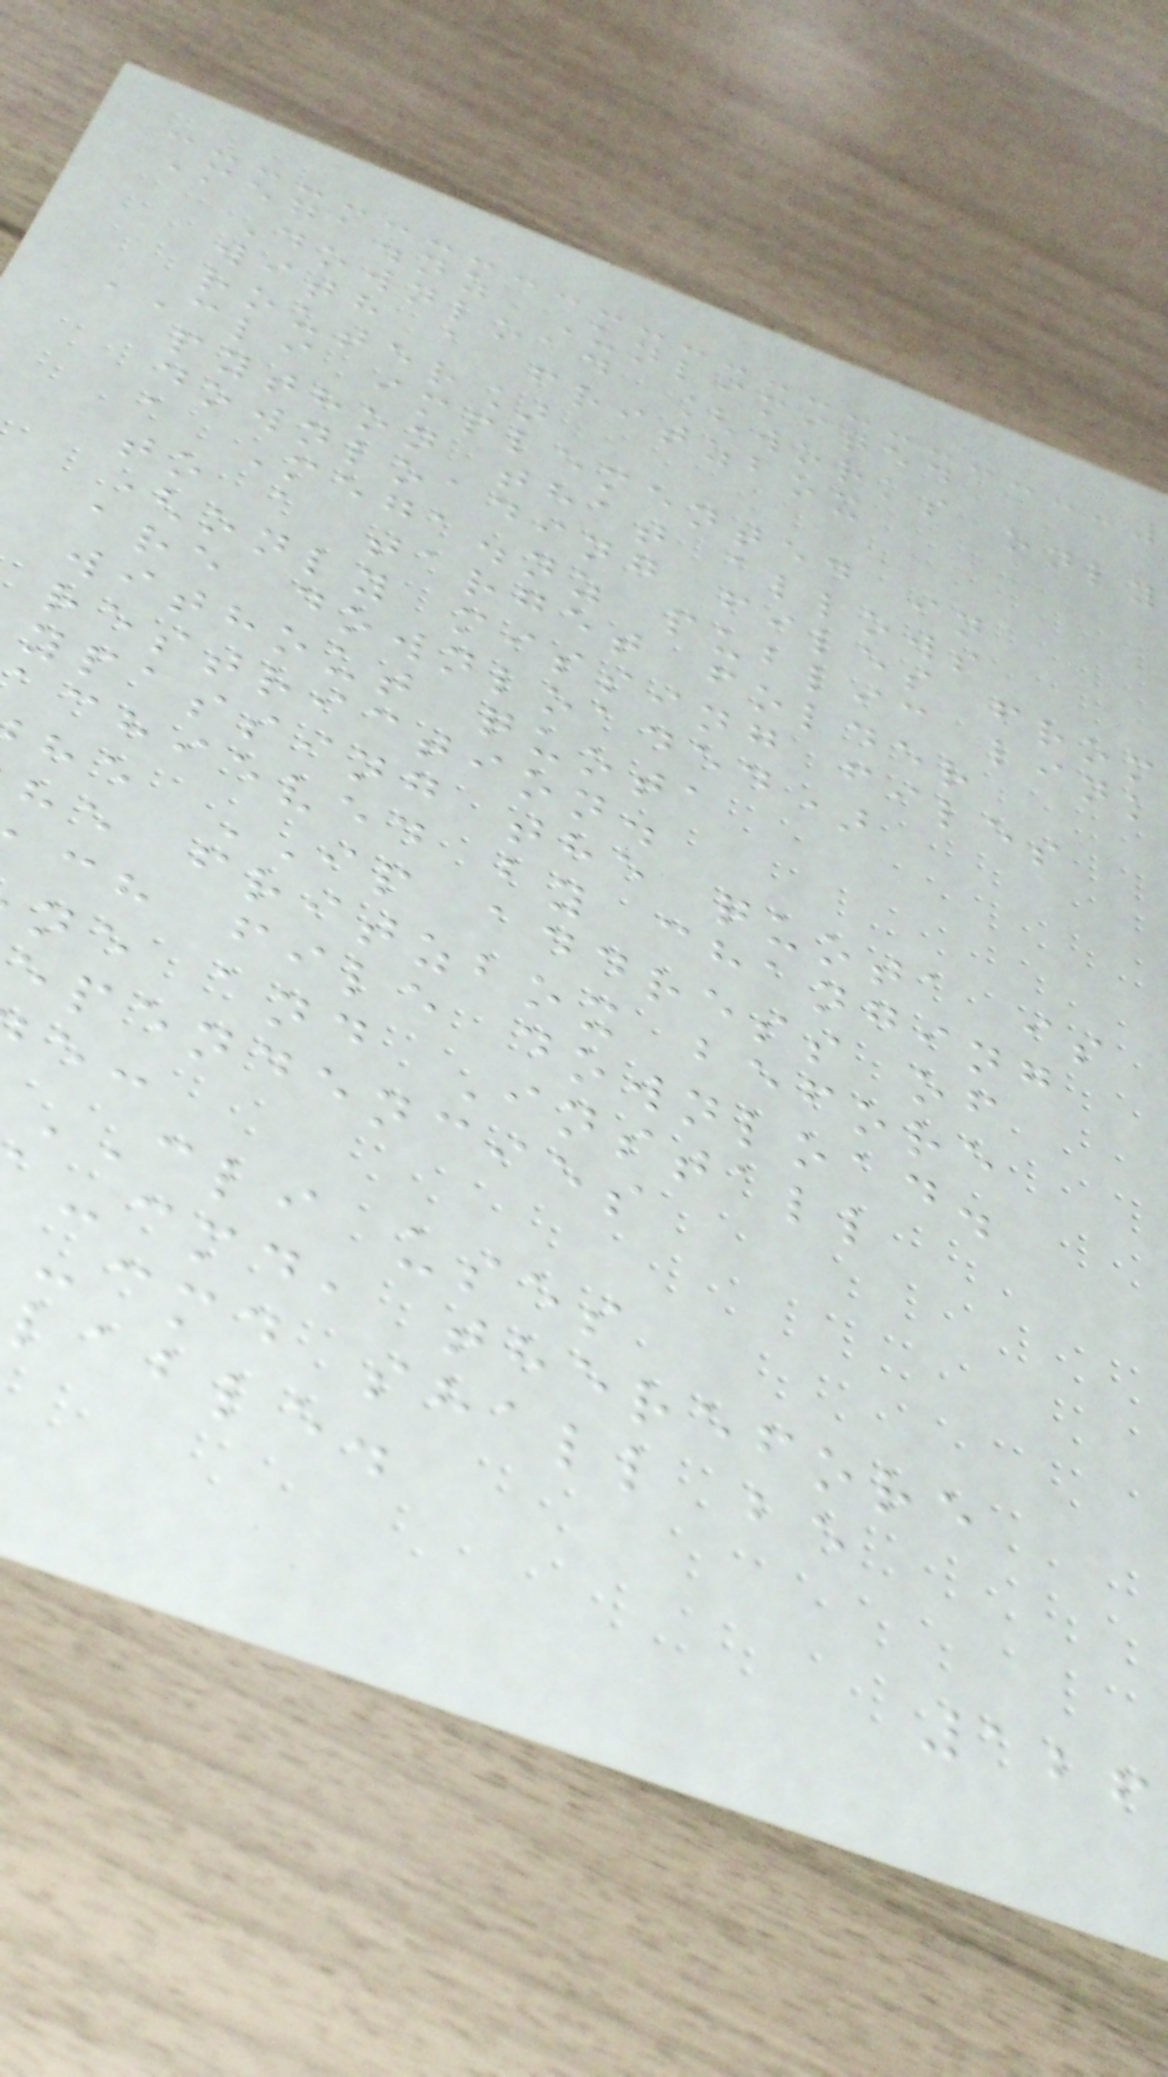Mega.nz Unlimited
Download [works only
with a fritzbox
router]
CLI implemented in
python that allows
downloading files from
a Mega.nz public link
to a target folder
(only missing files
are downloaded)
without quota
restriction.
ypassing the quota is
chieved by changing
he IP address of
he fritzbox before
ch file download.
ne and Install
ependencies
CLI uses
-cmd, therefore
-cmd shall be
lable.
126
